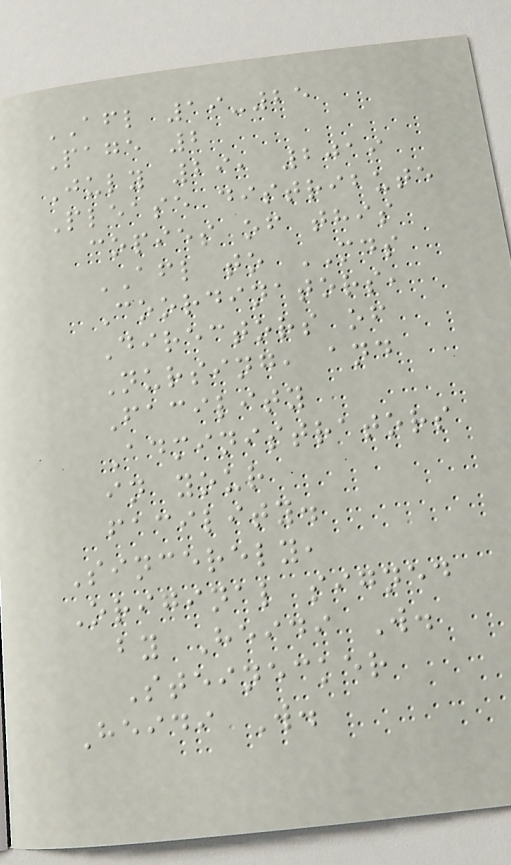AFL 19-25
Page 2
July 29, 2019
Please distribute
copies of this
AFL to MDS
Coordinators,
Directors of
Nursing, and
Facility
Administrators
in your
facility.
Sincerely,
Original signed
by Heidi W.
Steinecker
Heidi W.
